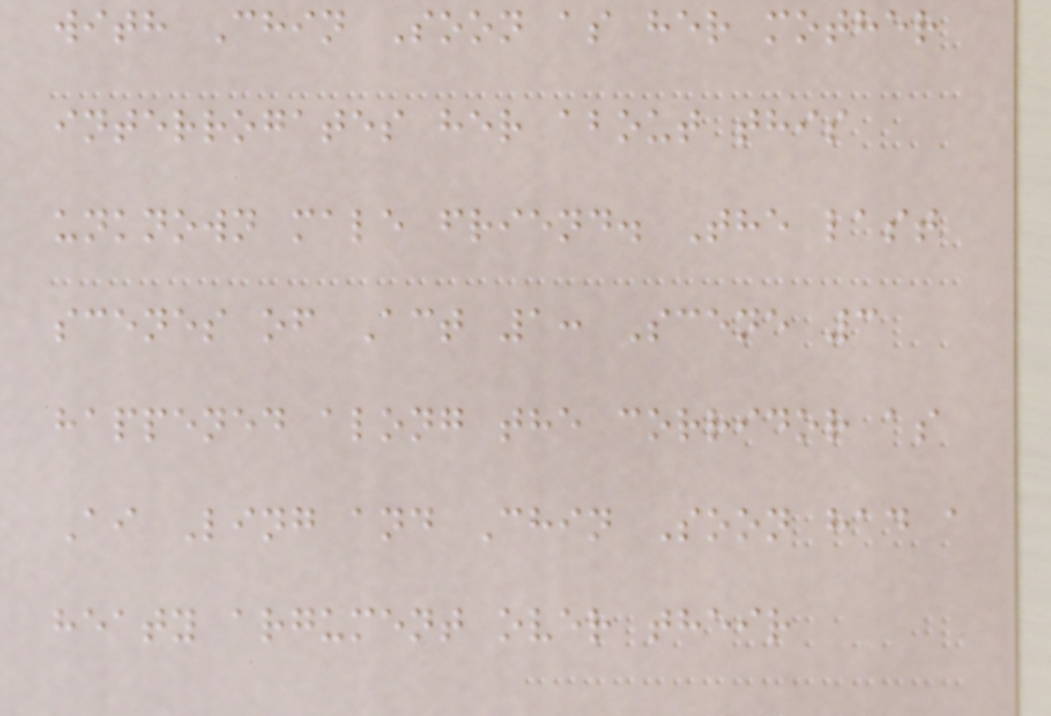with Chin Soon as her mother
interrogates her about this
unknown male friend. The last
scenes of Act 1: Scene 3
happened along the corridor as
Ai Ling and Chin Soon had a
heaty argument over their
